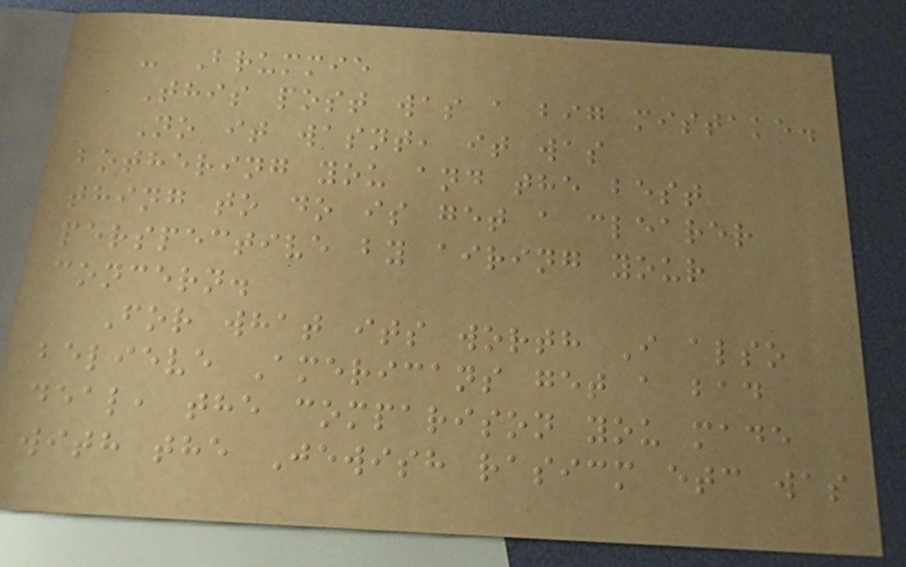- Brummie
This post was a big mistake.
No it wasnt, it was
bothering you and the best
thing to do is get a clearer
perspective by airing your
concern.
For what its worth I also
believe Americans get a bad
deal, the comparison you made
with the Jewish rasicm etc was
